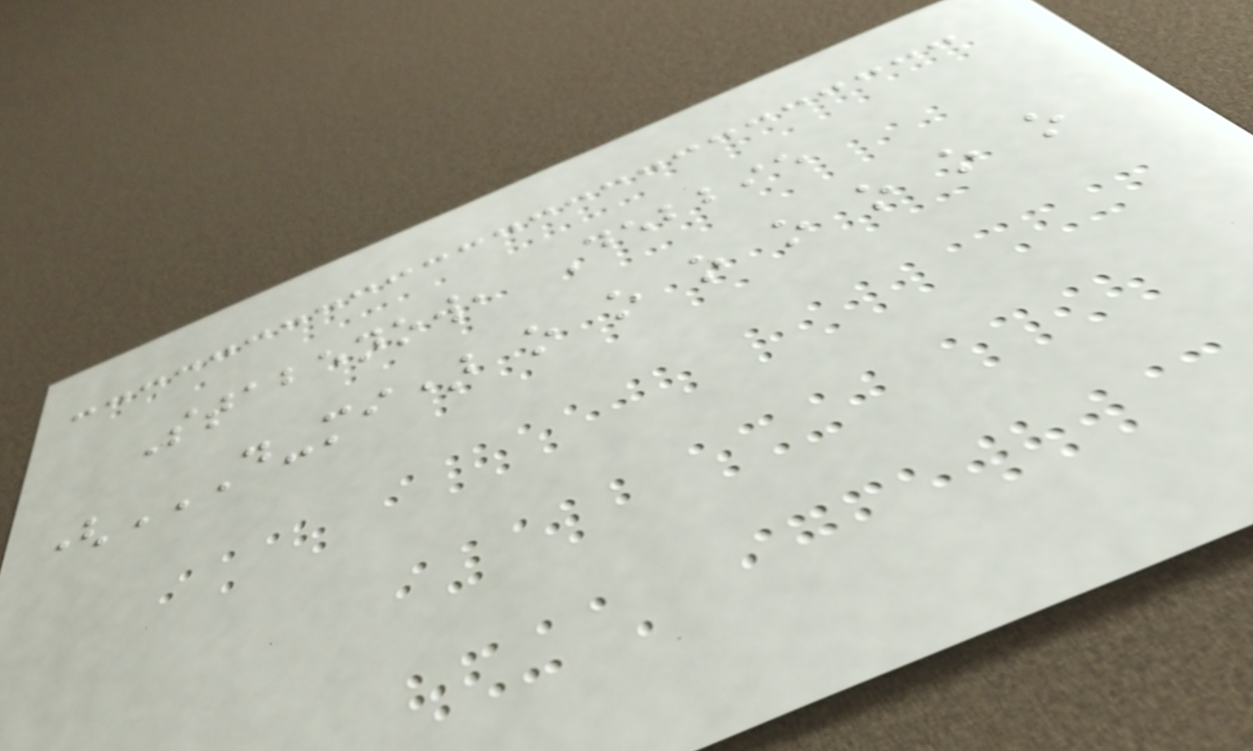Stabenow, Debbie
(D-MI) O O O O O O O
